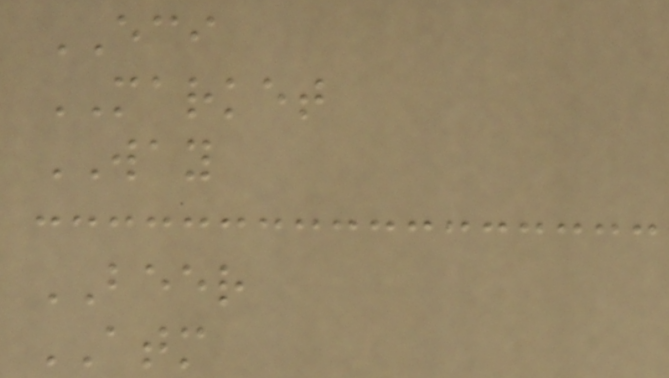ECI
MARKET
WAY
BEER
ATM
